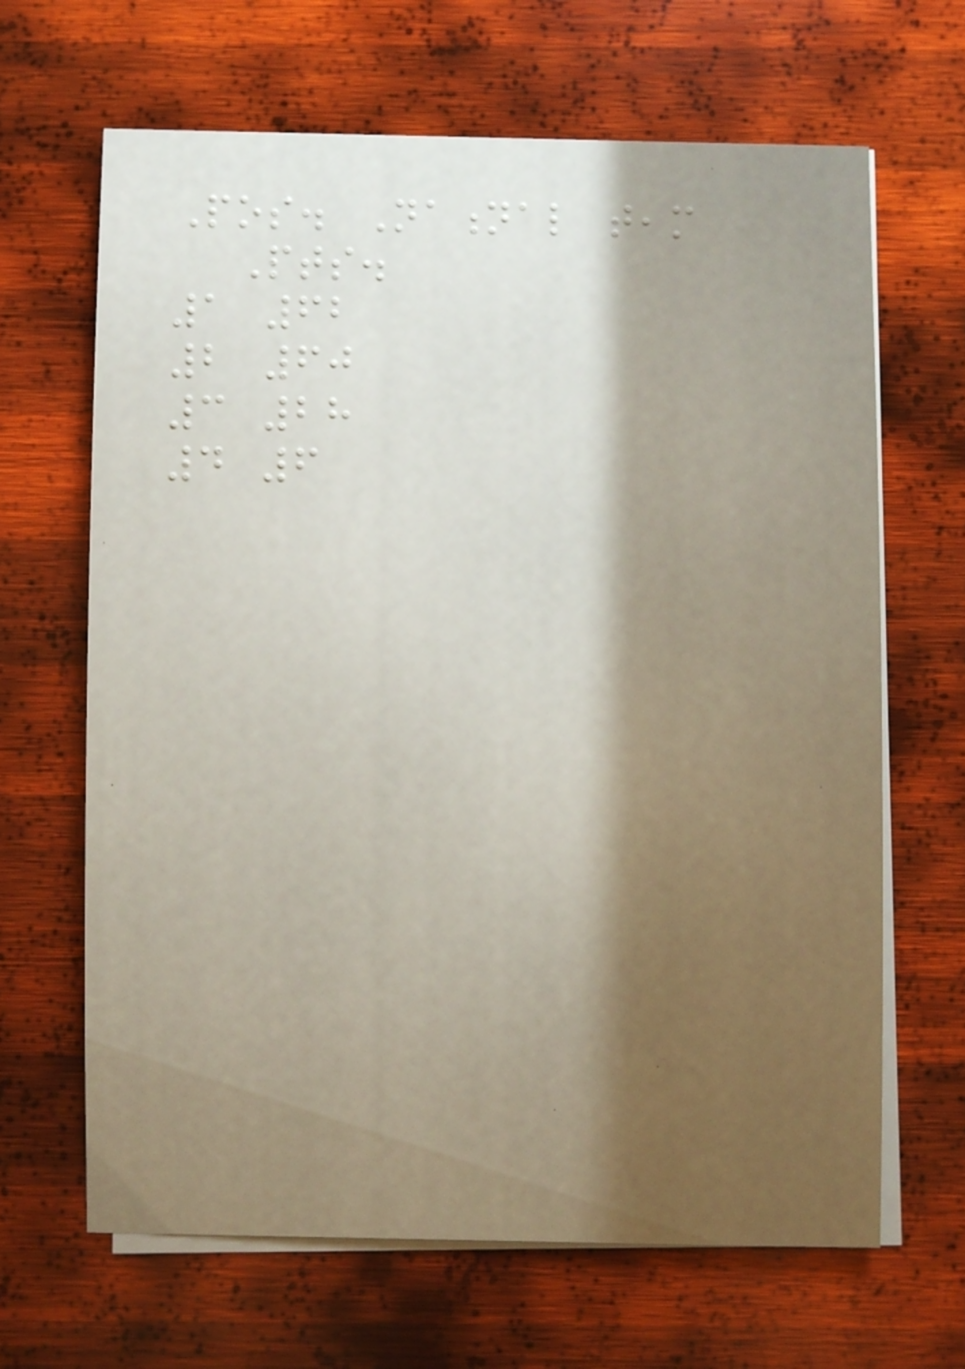Pos. National team
Pts.
1 62
2 60
3 28
4 6
